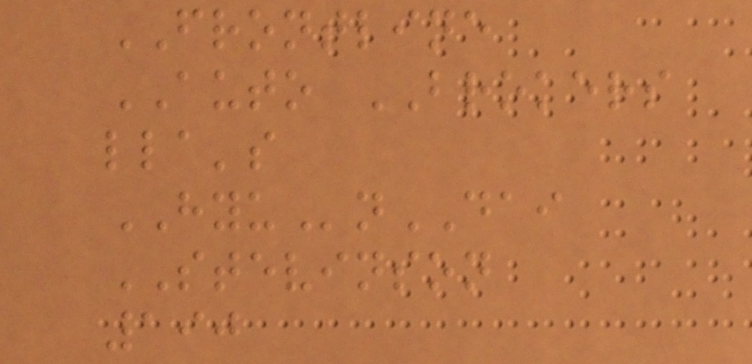FRONTLINE
AUTO BROKERS
lla's
HYUnDAI
STEVINSON
190
